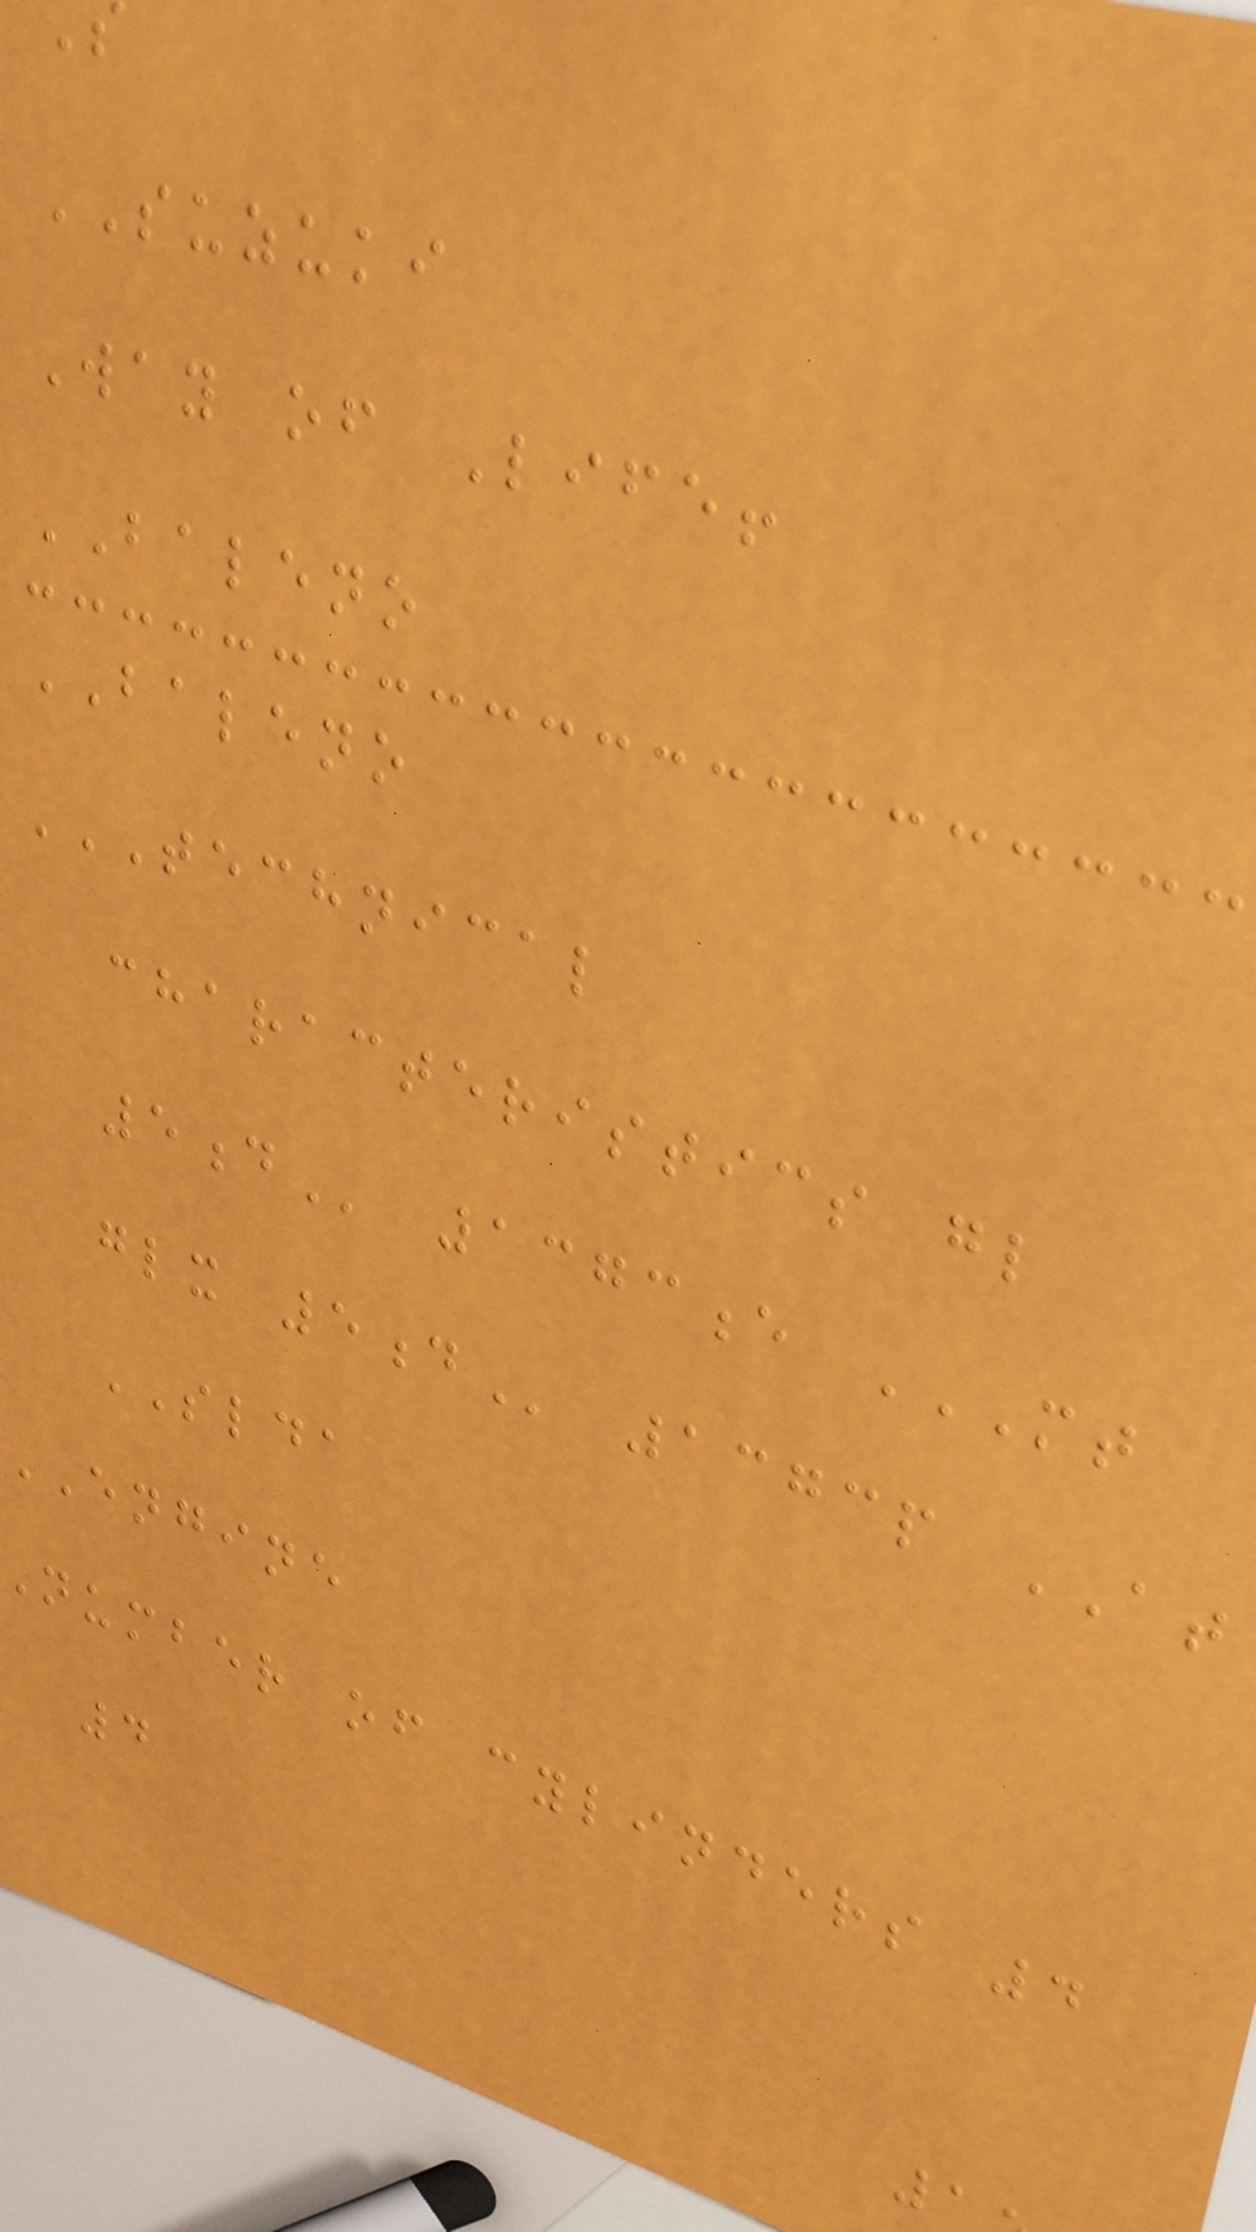SUZUKI
Way of Life!
BALENO
BALENO
TECHNICAL
characteristics gl
1373e
SLDA
ENGINE
Number of cylinders 4
4
